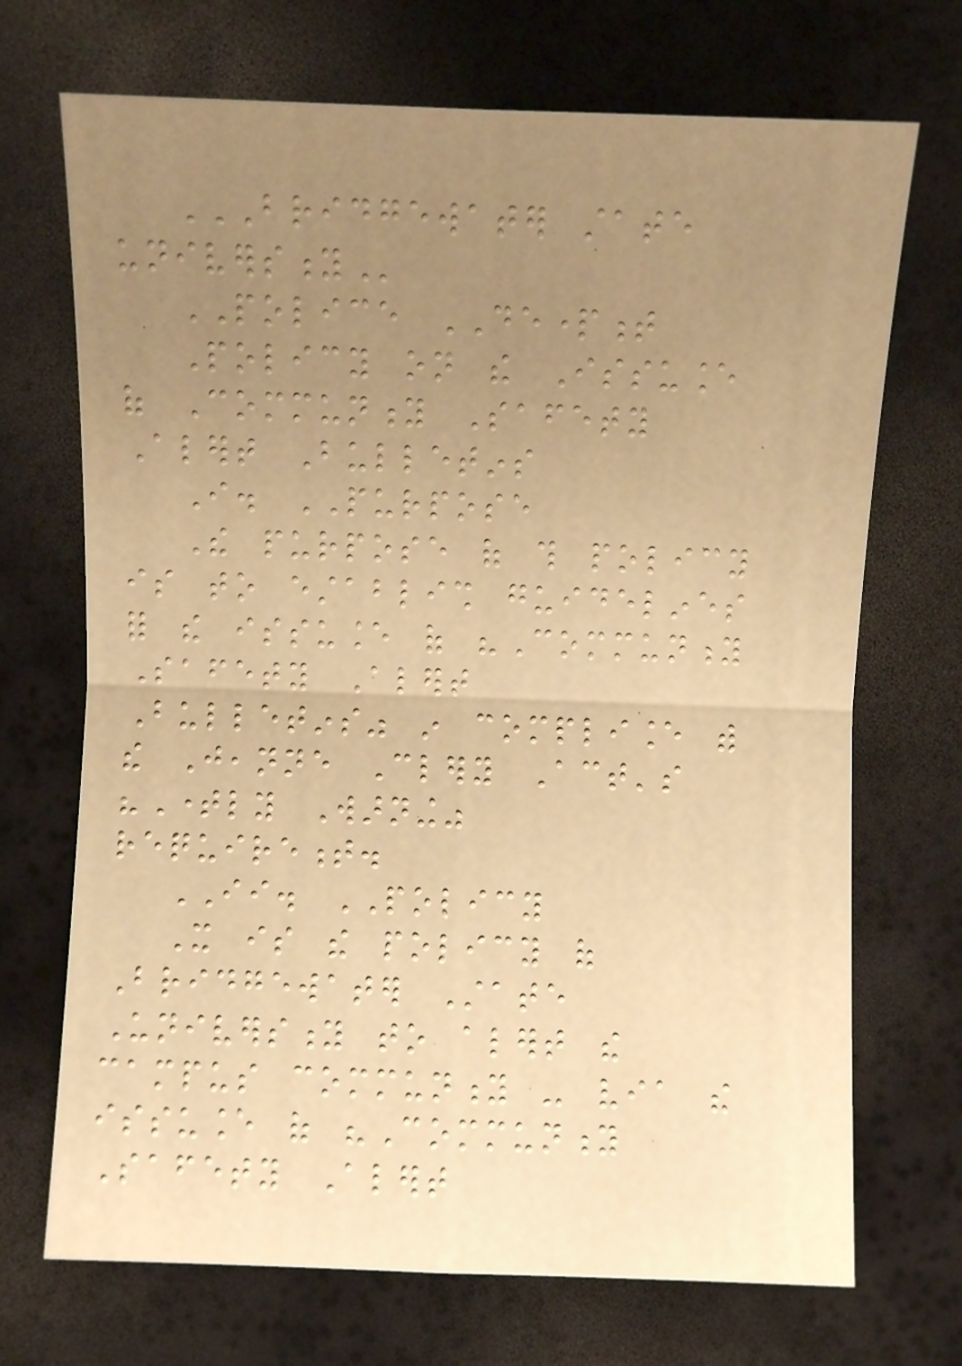BRIDGEWATER STATE
UNIVERSITY
POLICE DEPARTMENT
Policy on the Issuance
of Community Safety
Alert Bulletins
I. PURPOSE
The purpose of this policy
is to establish guidelines
for the issuance of "Community
Safety Alert
Bulletins" in compliance with
the Jeanne Clery Act's
"Timely Warning"
requirement.
II. POLICY
It is the policy of
Bridgewater State
University to alert the
campus community - via the
issuance of "Community
Safety Alert
